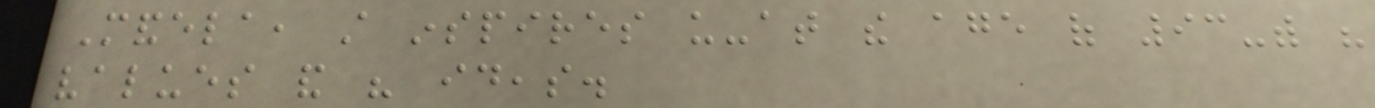Mandela, still inspires us-at the age of 93-with his
values and his ideas.
